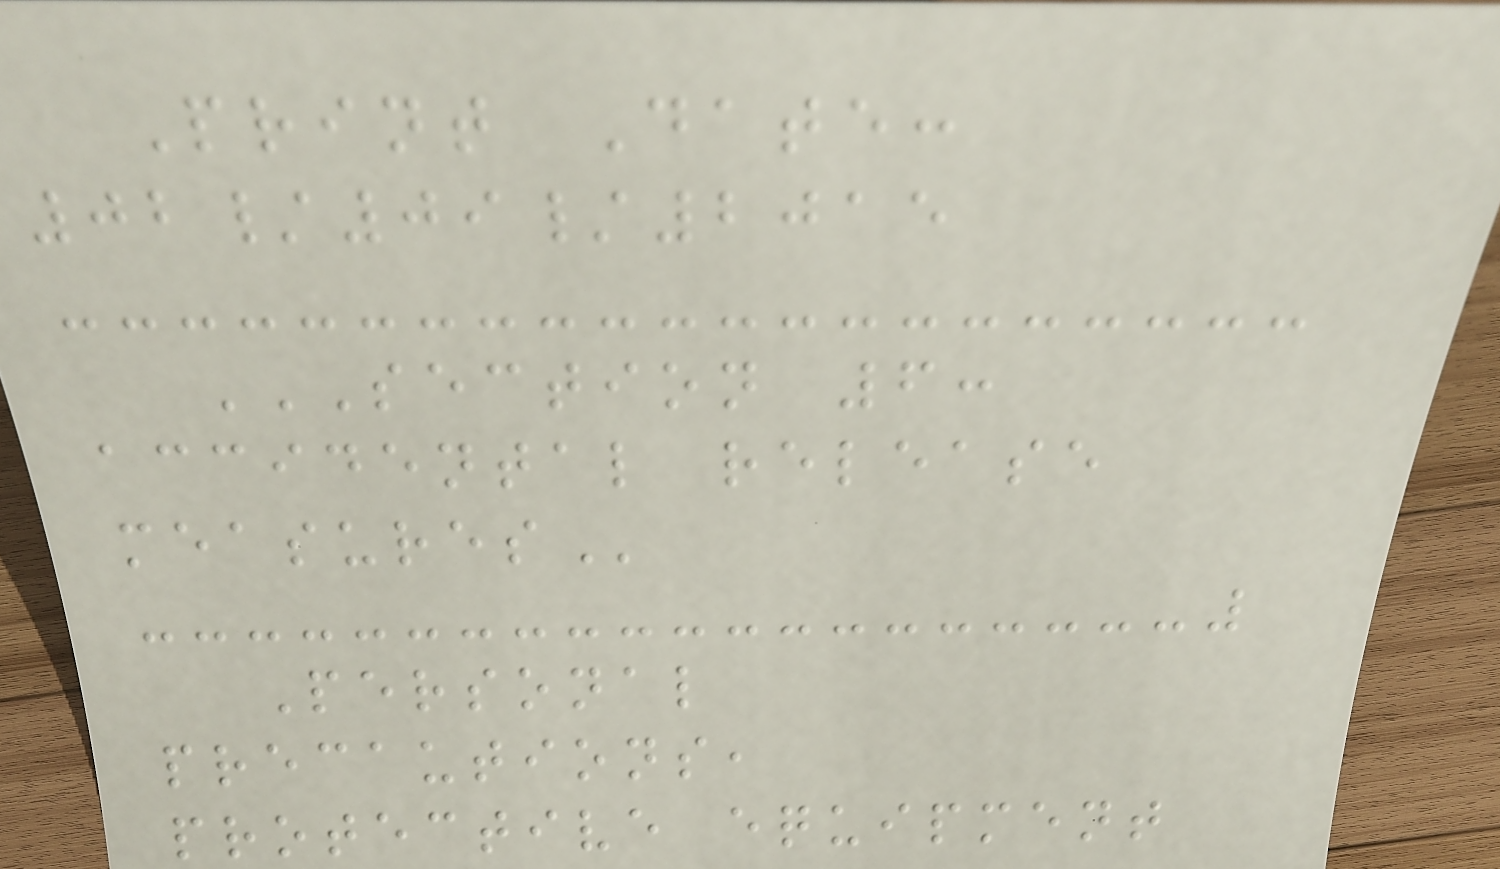Print Date:
02/09/2015
SECTION 6:
ACCIDENTAL RELEASE
MEASURES
Personal
precautions,
protective equipment
